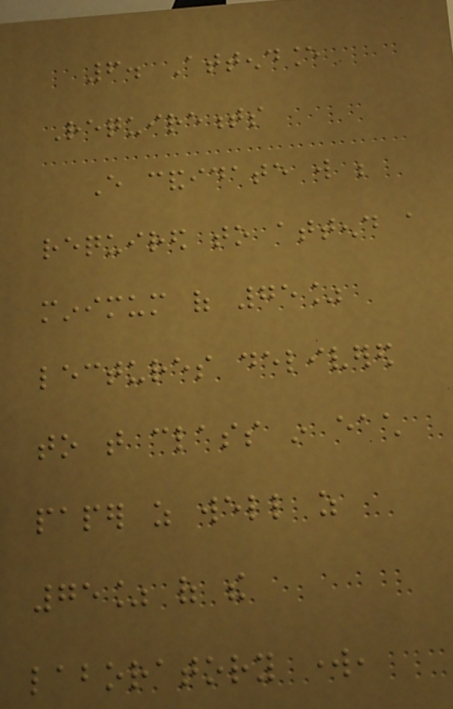6. Attendance
Requirements
Every candidate will be
required to attend a
minimum of 75%
lectures delivered
to that class in each
paper as well as
75% of the
laboratory work,
